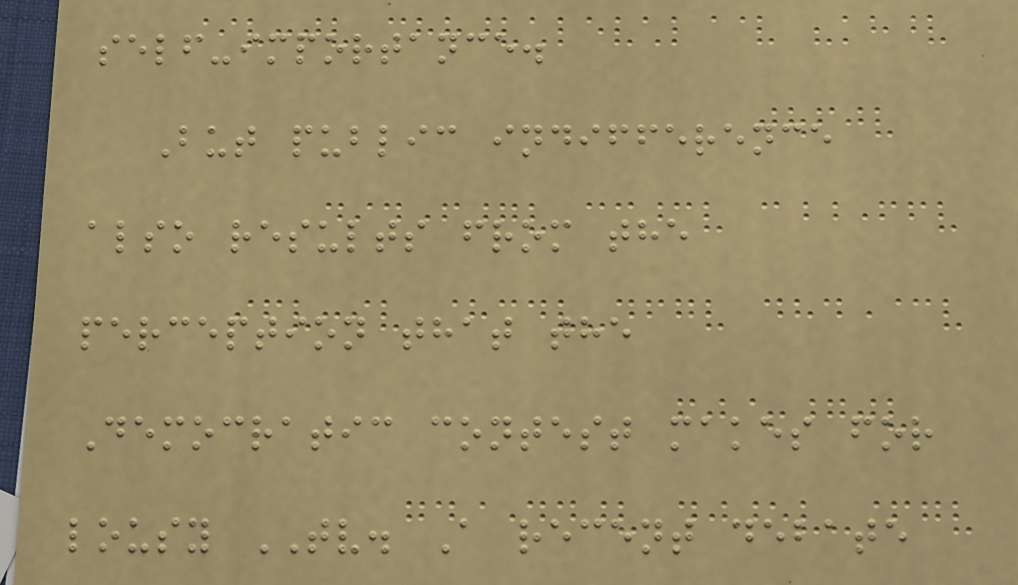self-importance.
But public indifference
also results from the
perception that the
Democratic contest makes for
lousy TV. A recent debate
